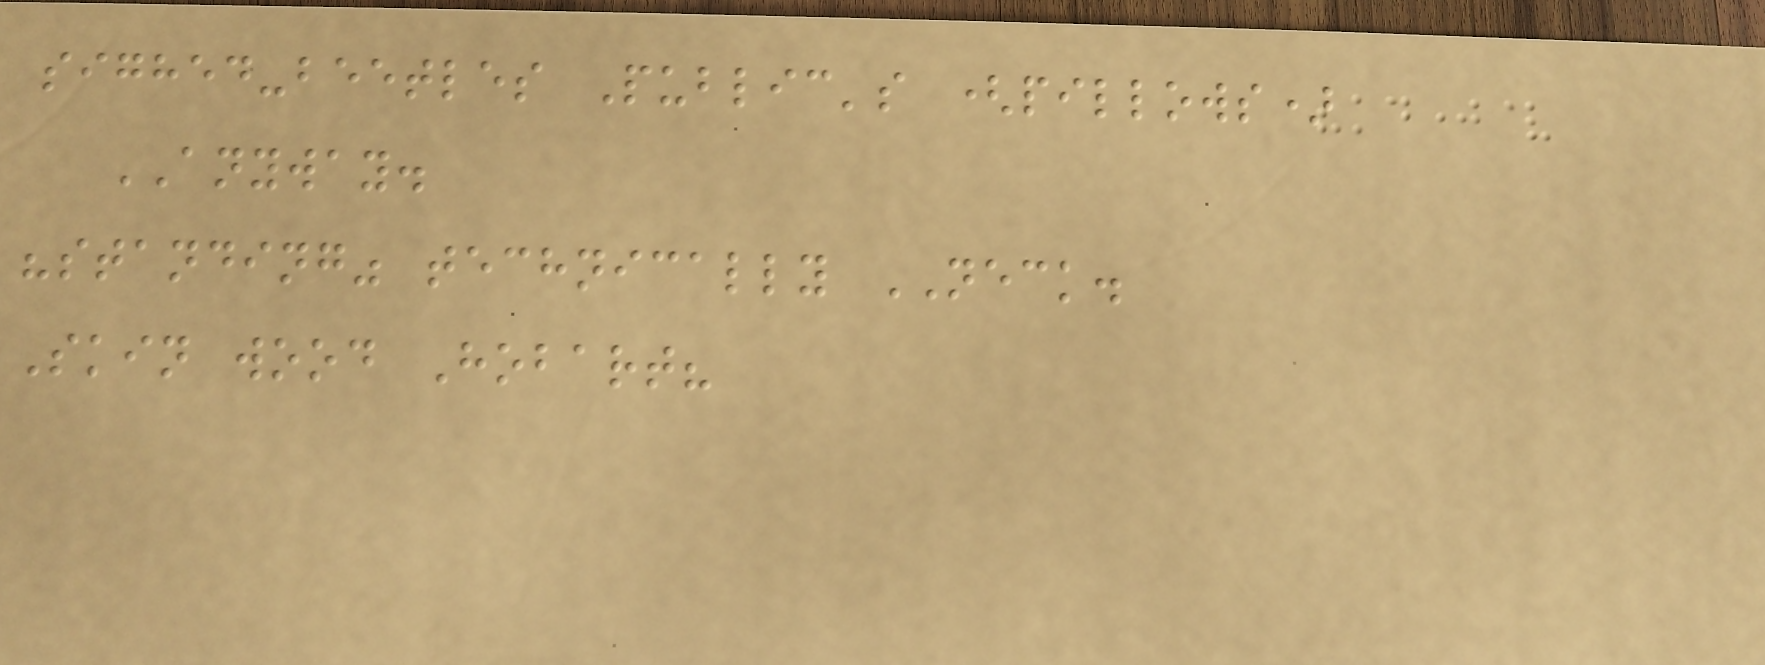sighed-beetles Public's (pillows)
ANYWAY.
"standing" technically NECK.
Skin wood Hobart?
